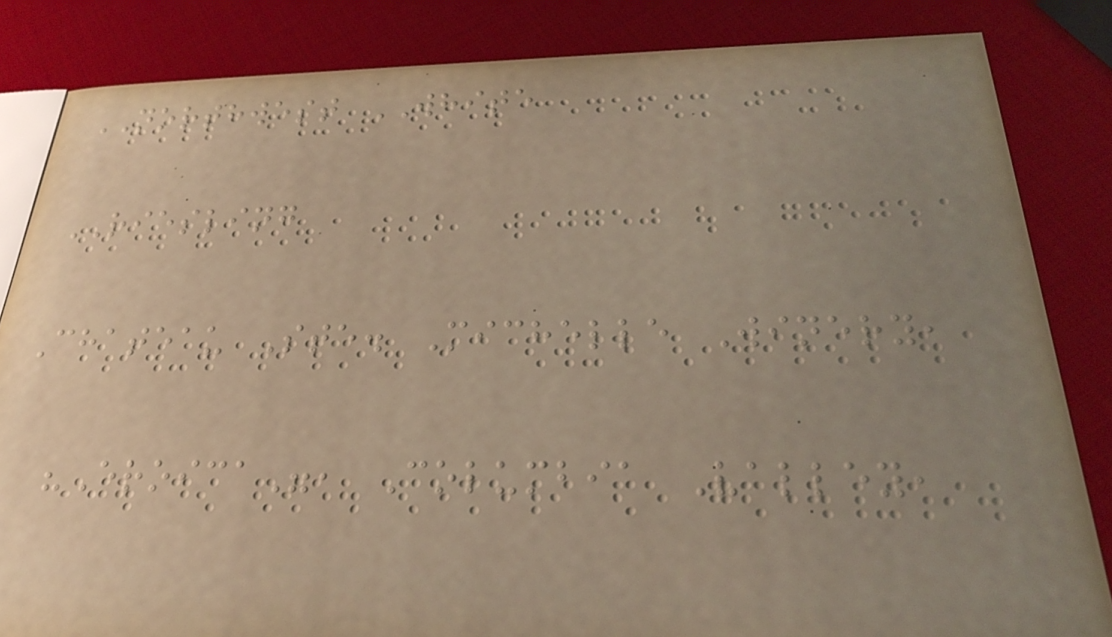NORTHWEST WHITE
RIESLING
Chateau Ste. Michelle Winery,
"Eroica", Columbia Valley,
